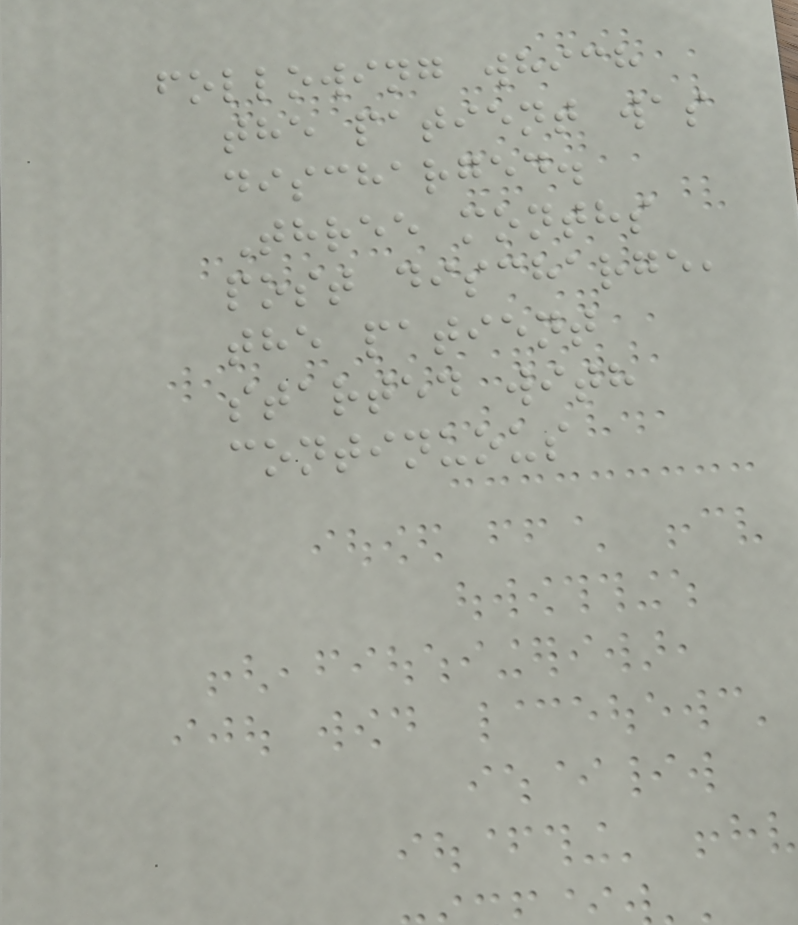following which
the patient was
discharged.
Three months
post discharge,
the patient
started with
continuous
